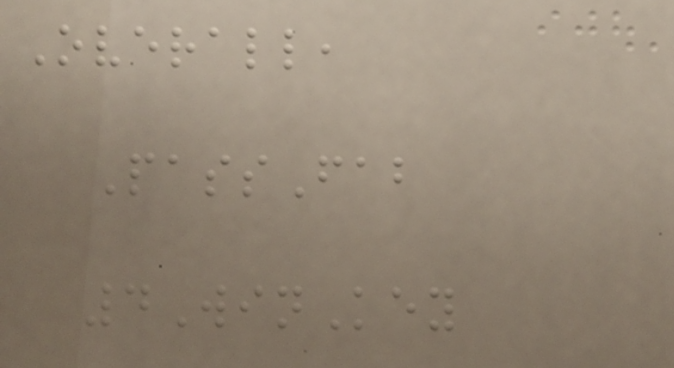Overall,
PassFab
4WinKey
